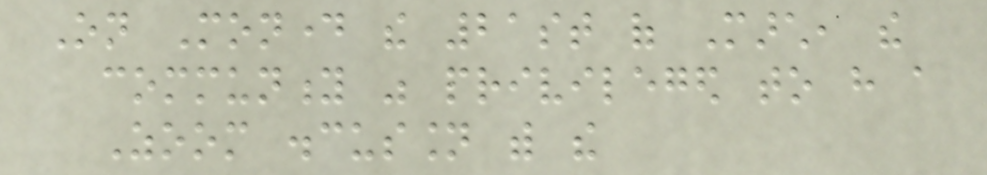On Monday the 21st of March, the
community was privileged to have a
Zoom discussion with the
